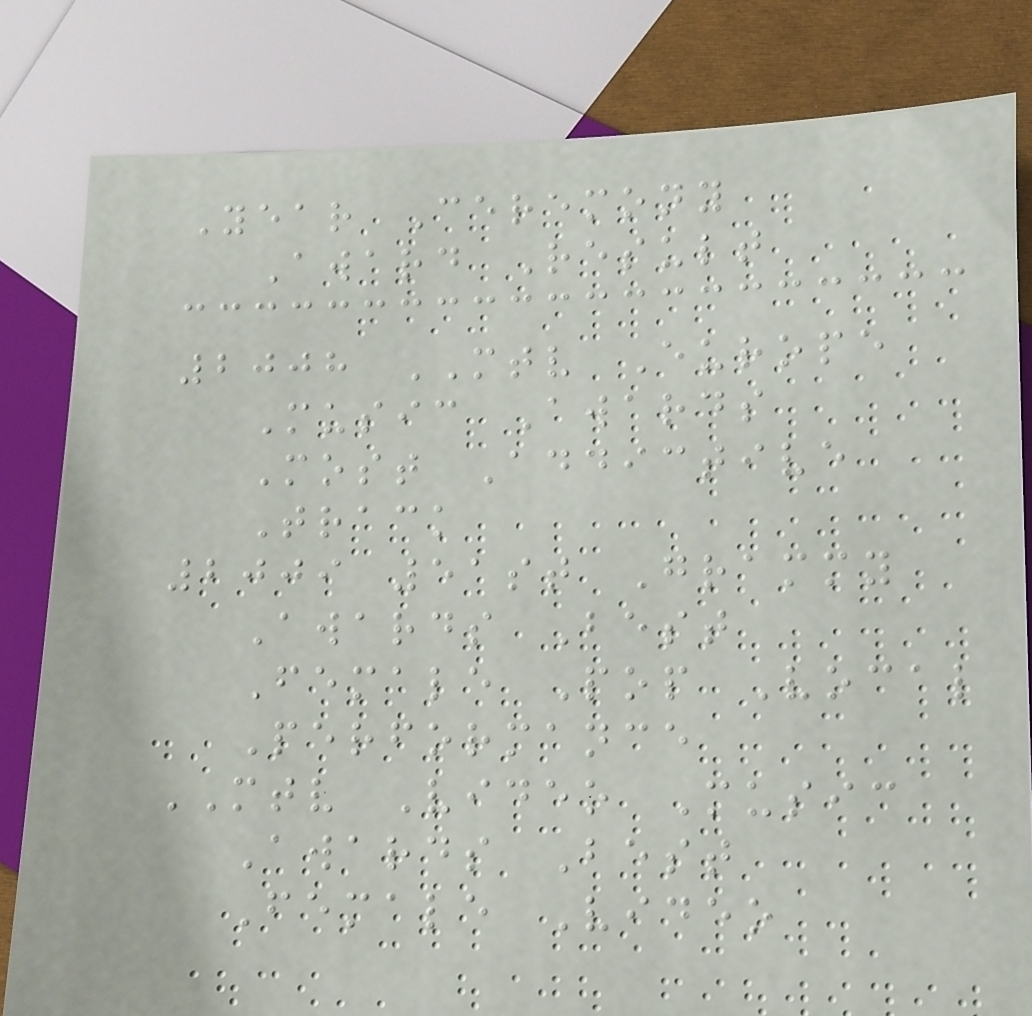Year Ceremony
Award Result
2008 MTV Europe
Music Awards
Most Addictive
Track
2009 51st Grammy
Awards Best
Female Pop Vocal
Performance
MTV Video Music
Awards Best
Female Video
